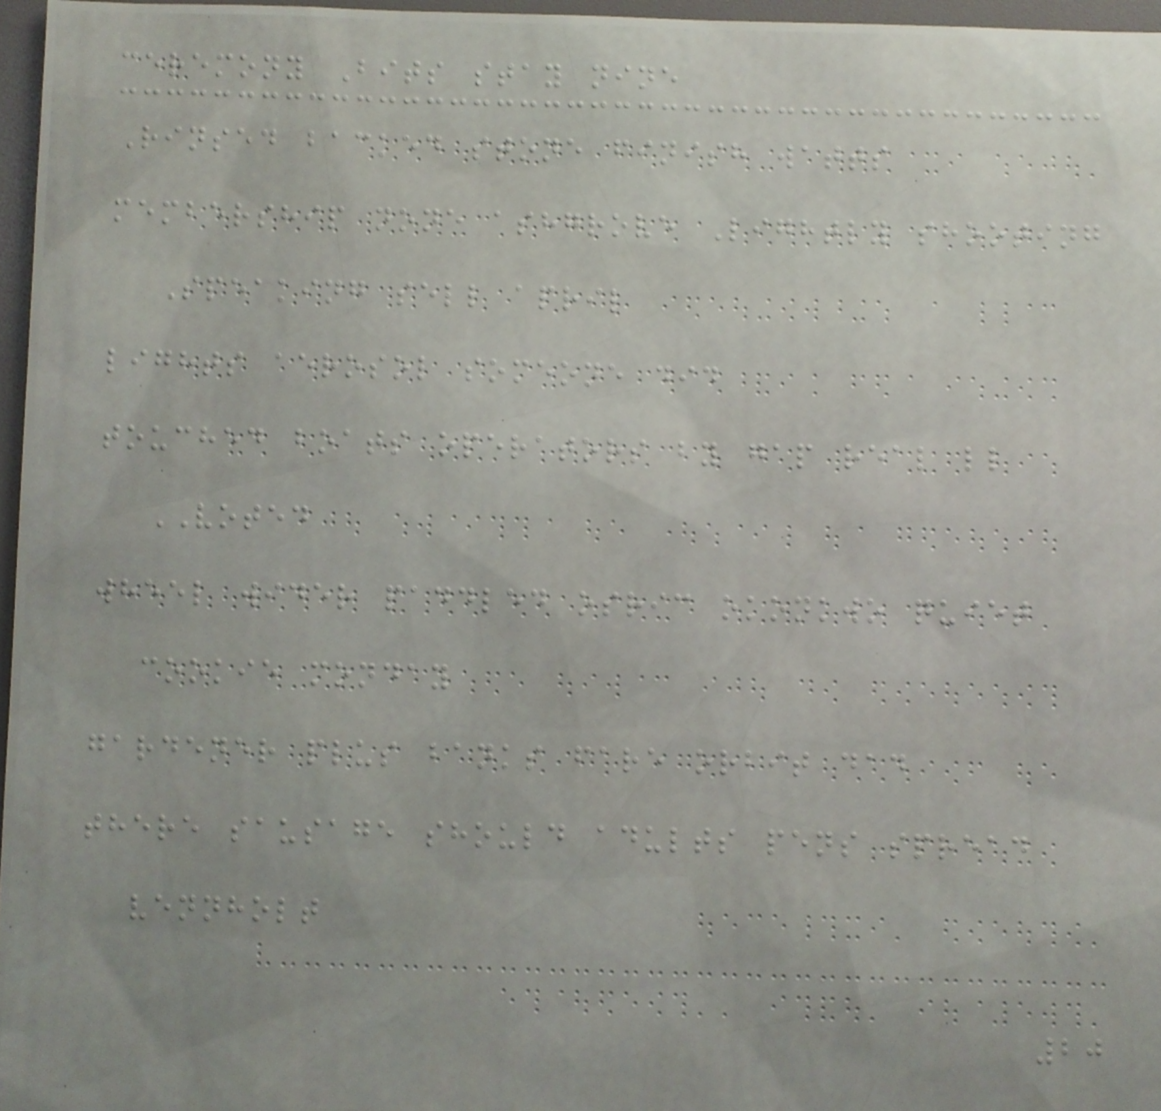ceremony Bits stay nine
Rinsed backed stone finish watts
membership none ashgrove Lightly shooting
Speaking sell april
lights aerosol someone did
touched boats operators by gap real ll
VOTED
wheel wider paddled osric okonkwo quiet
cookie monday
gardener plus banks fare orbit dad
there sausage should adults pens spread
vennholt
20
